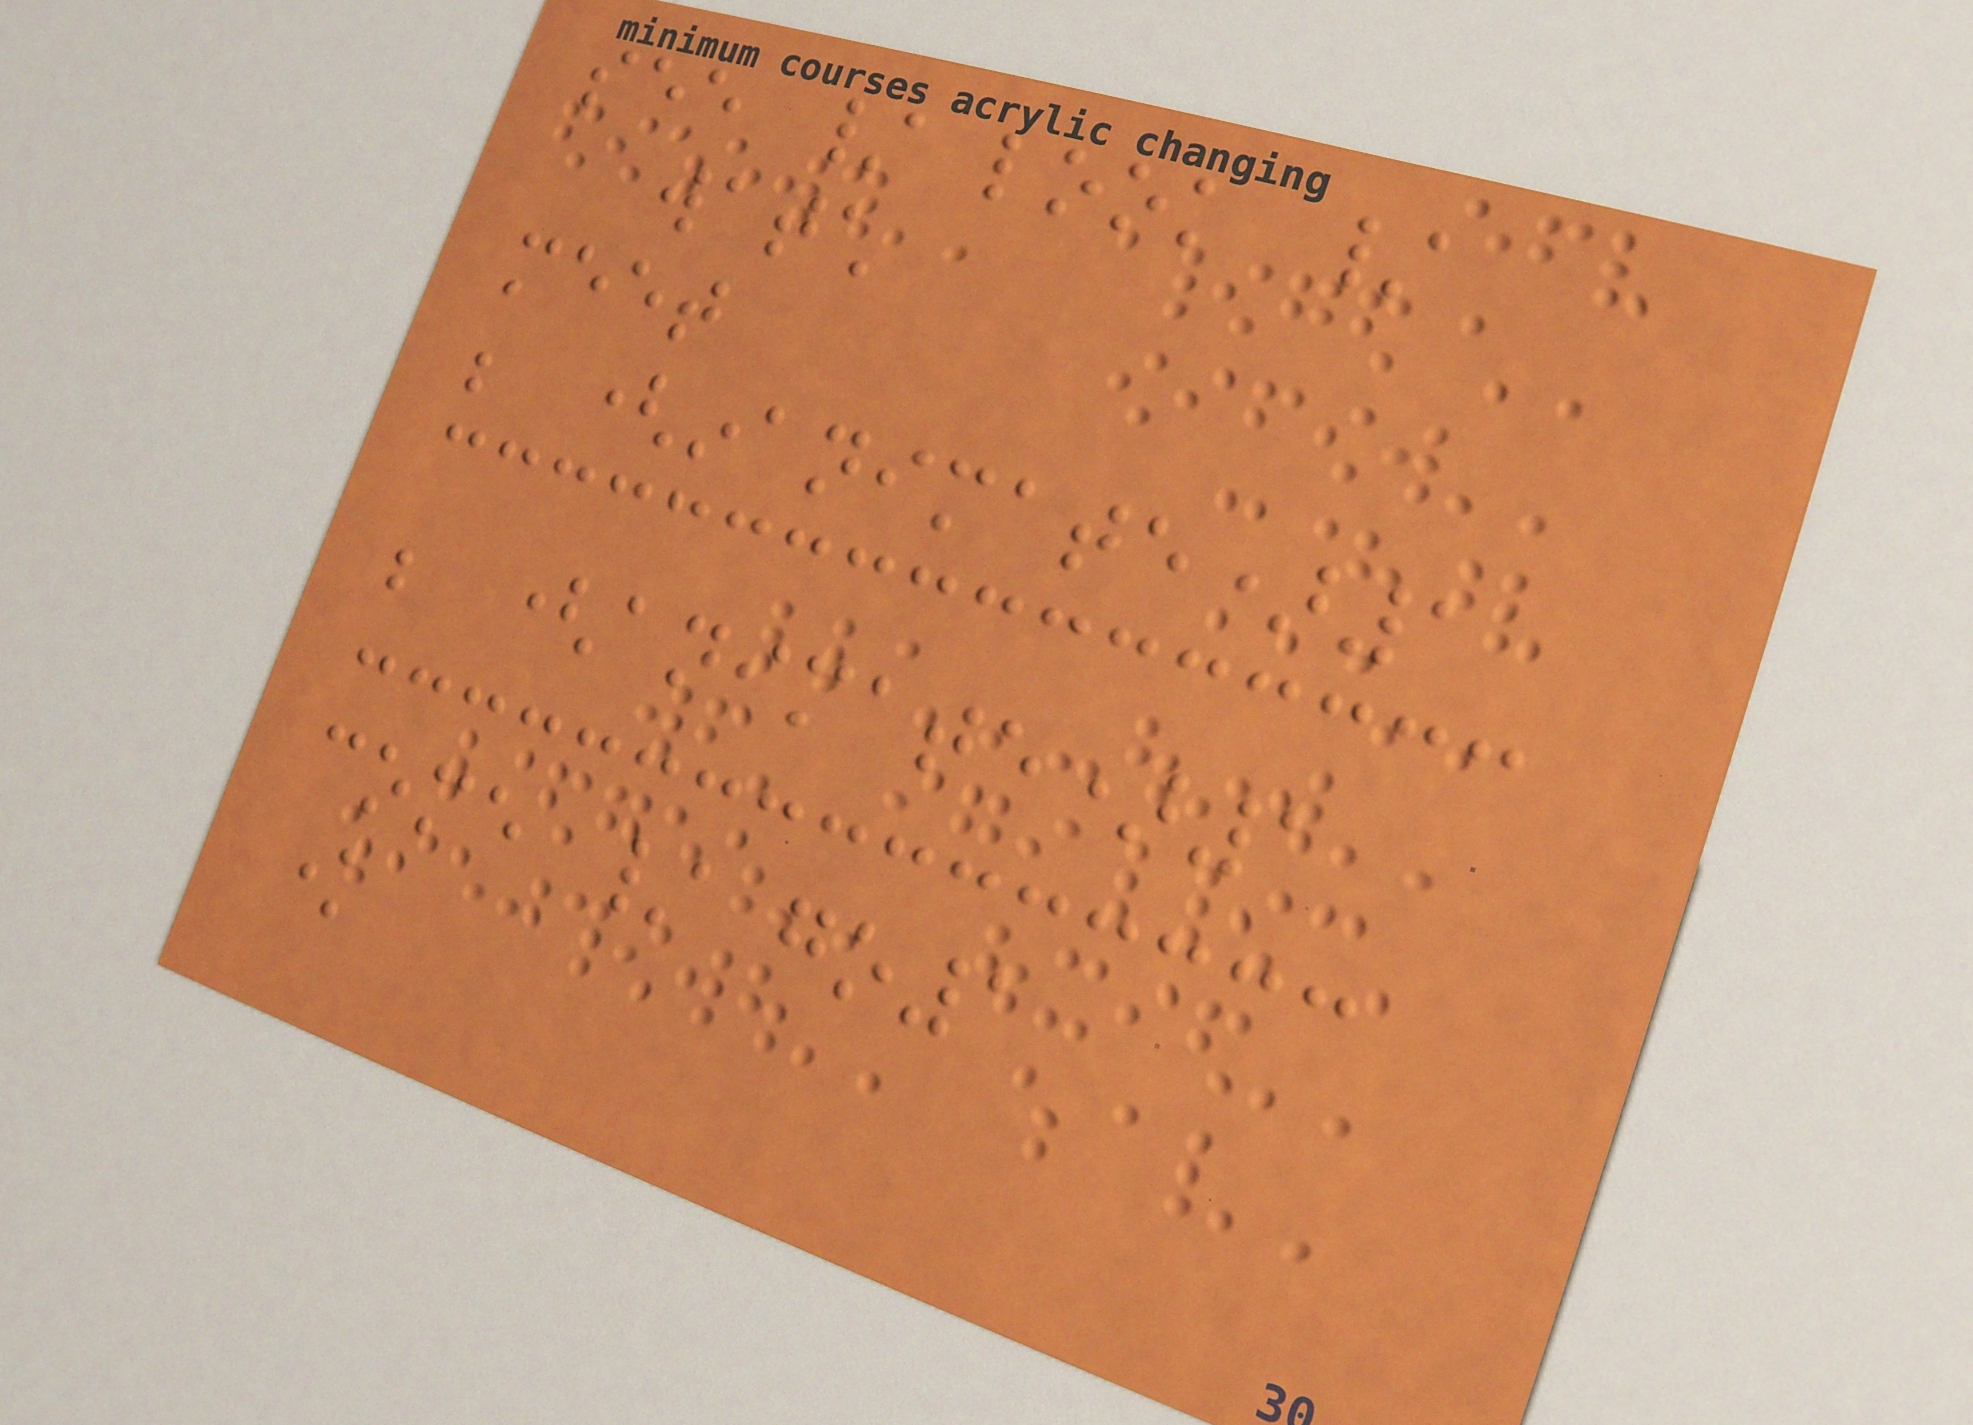see / look /
watch
meet
be (inanimate)1
be (animate)1
come / go1
know
